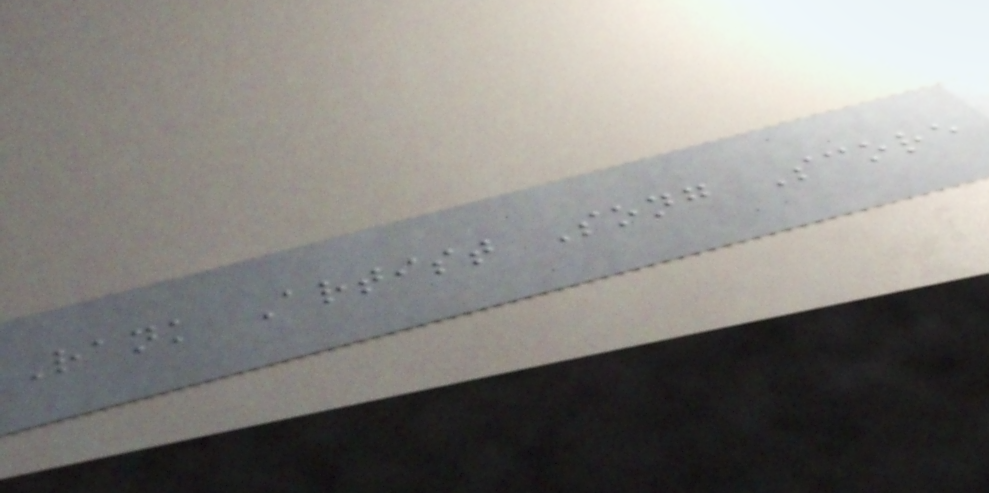Rank Artist Song Score
